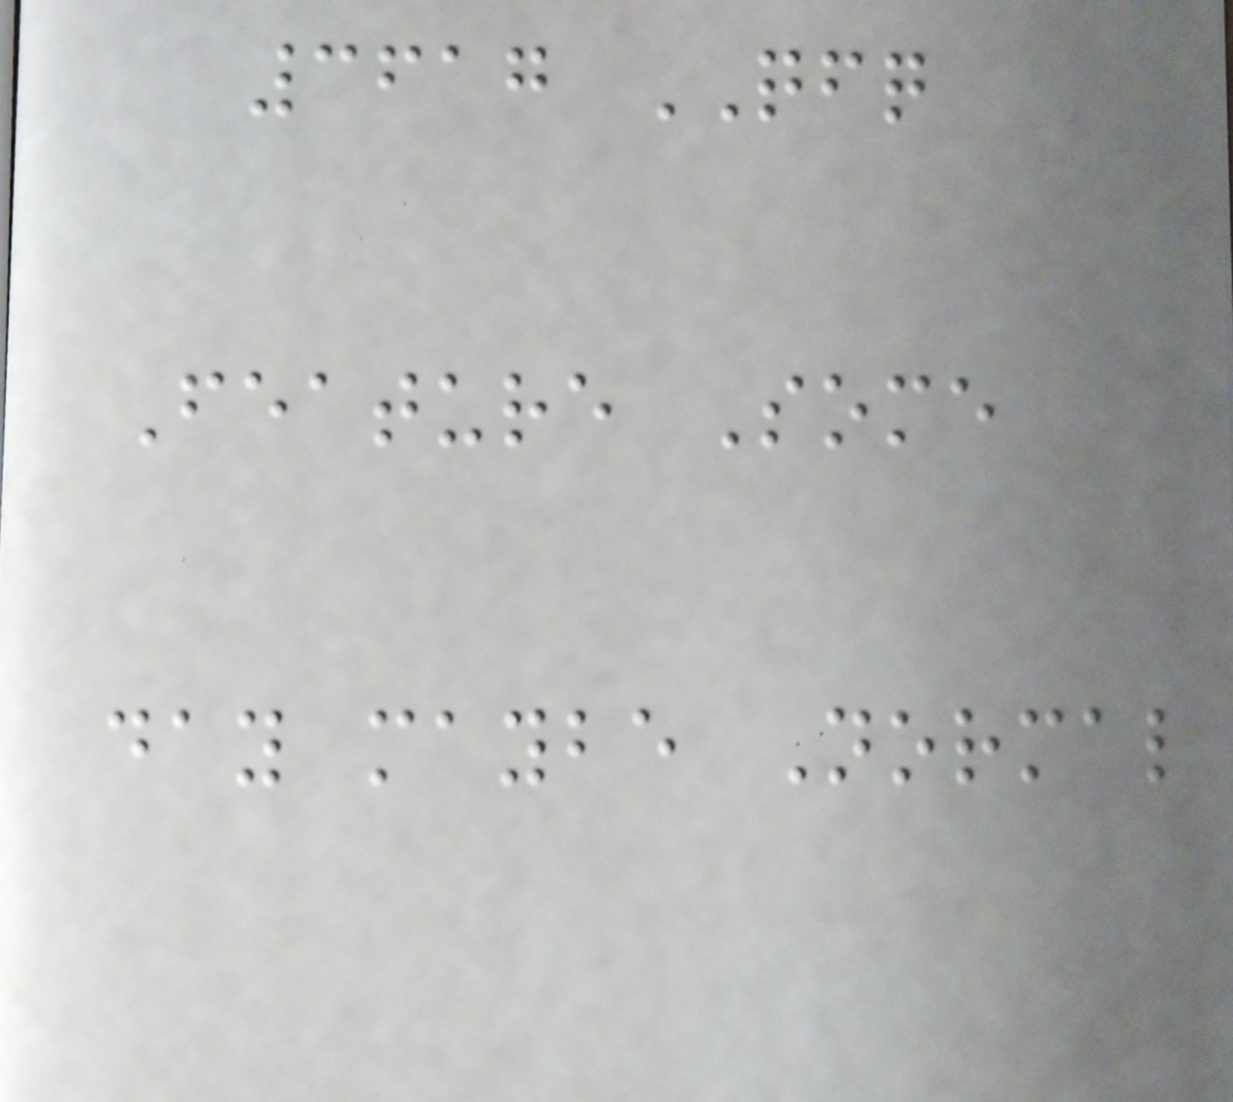3617 QFQ
Feature Some
day maybe Normal
